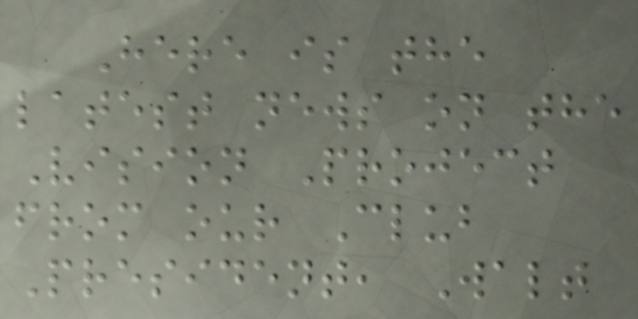Here is the
latest news on the
Vision Project
from our Club
President, Walt
